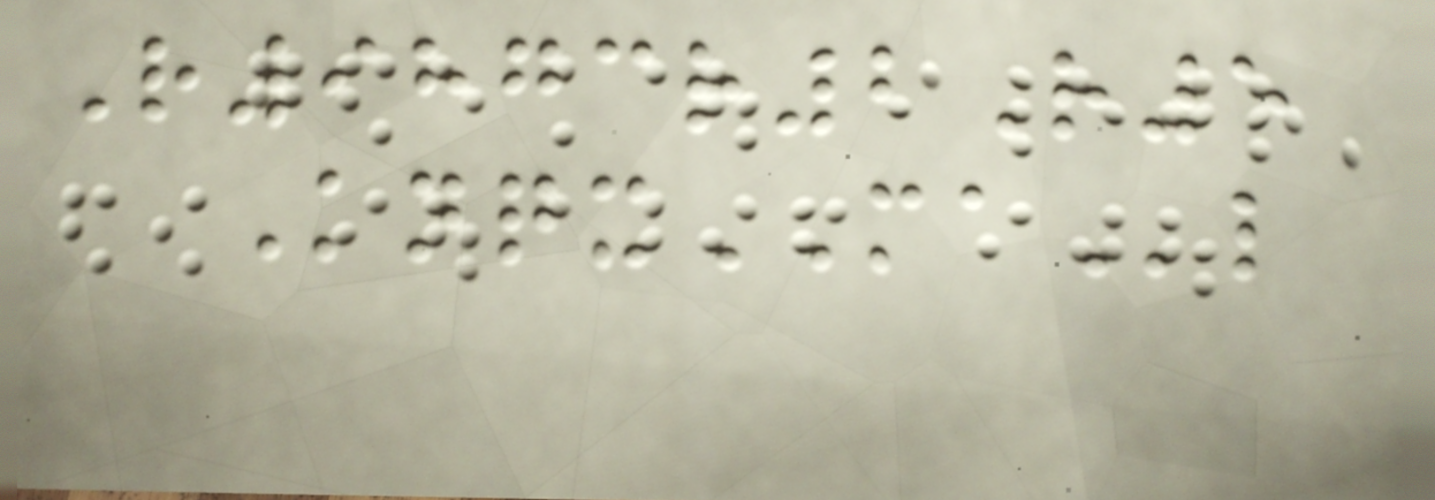R9873r2R5
KnqxMAl
